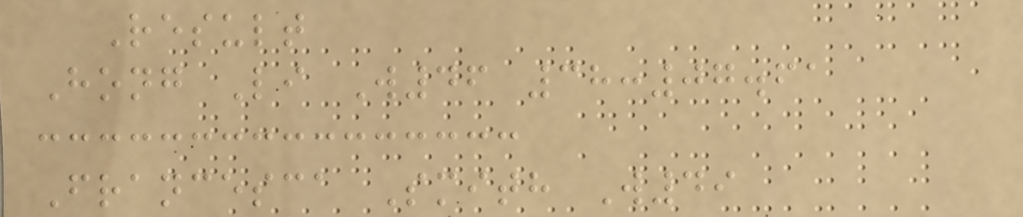Result
Hong Li W46 38:07.61
Francesca Smith W49
